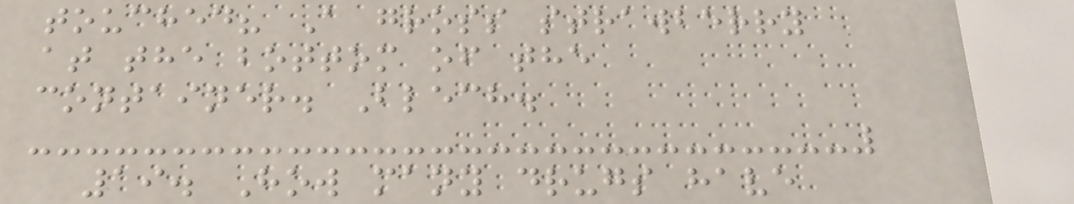touched? A gross strawberry
at the bottom of the
container. Blech.
19. How many drugs have
